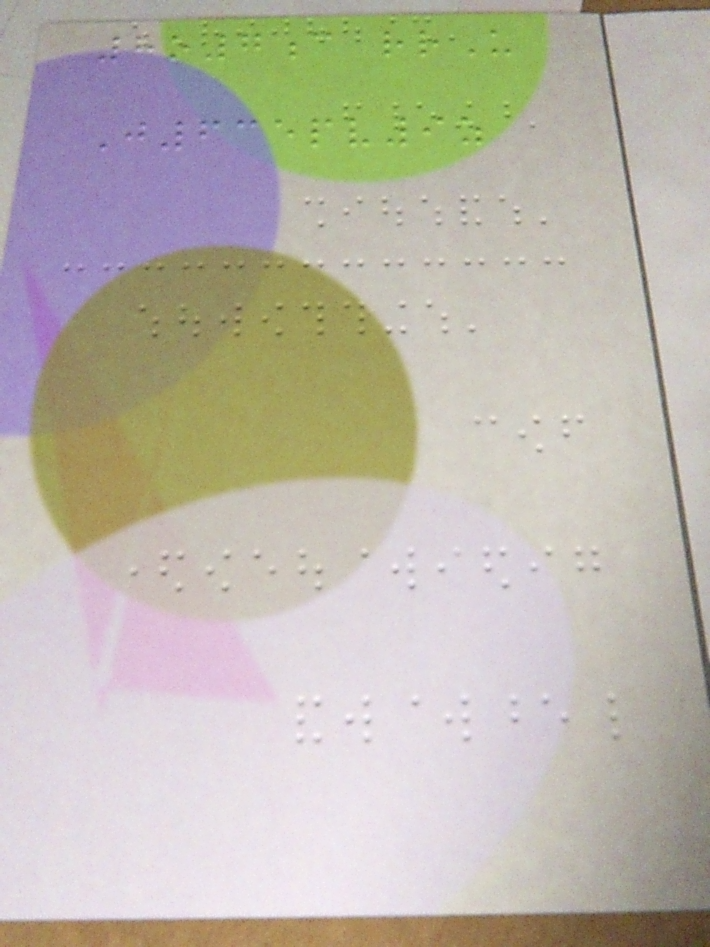8o7c rrU
J635pv9z
